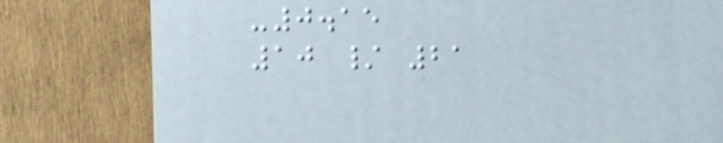-0.15
10 / 21
